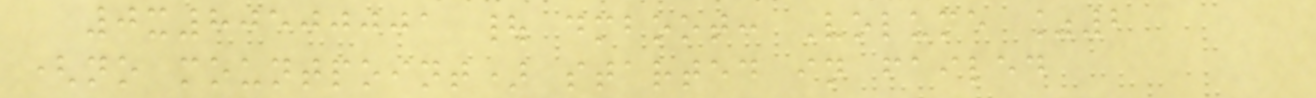0x80500001 | dmboot: Volume %2
(no mountpoint) started in failed
